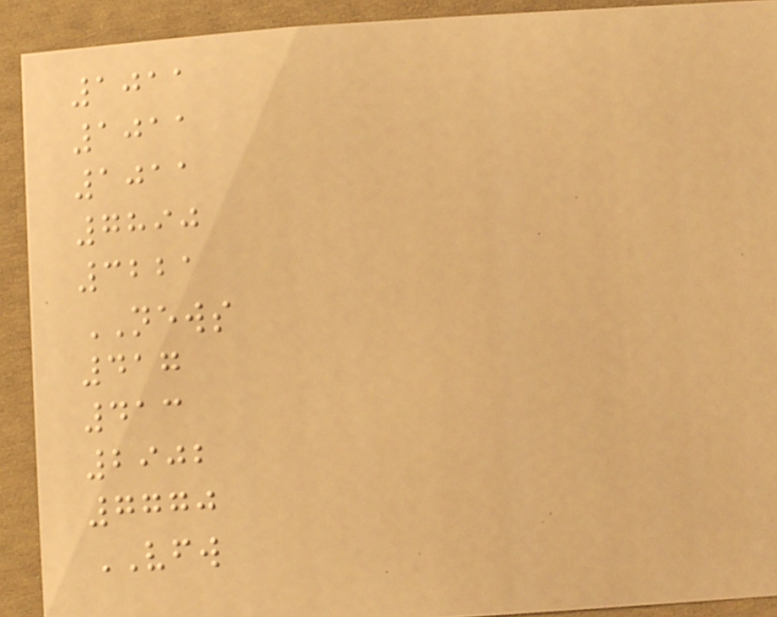1011
1011
1011
7890
3221
NEWS
417
413
2902
7770
VFW
